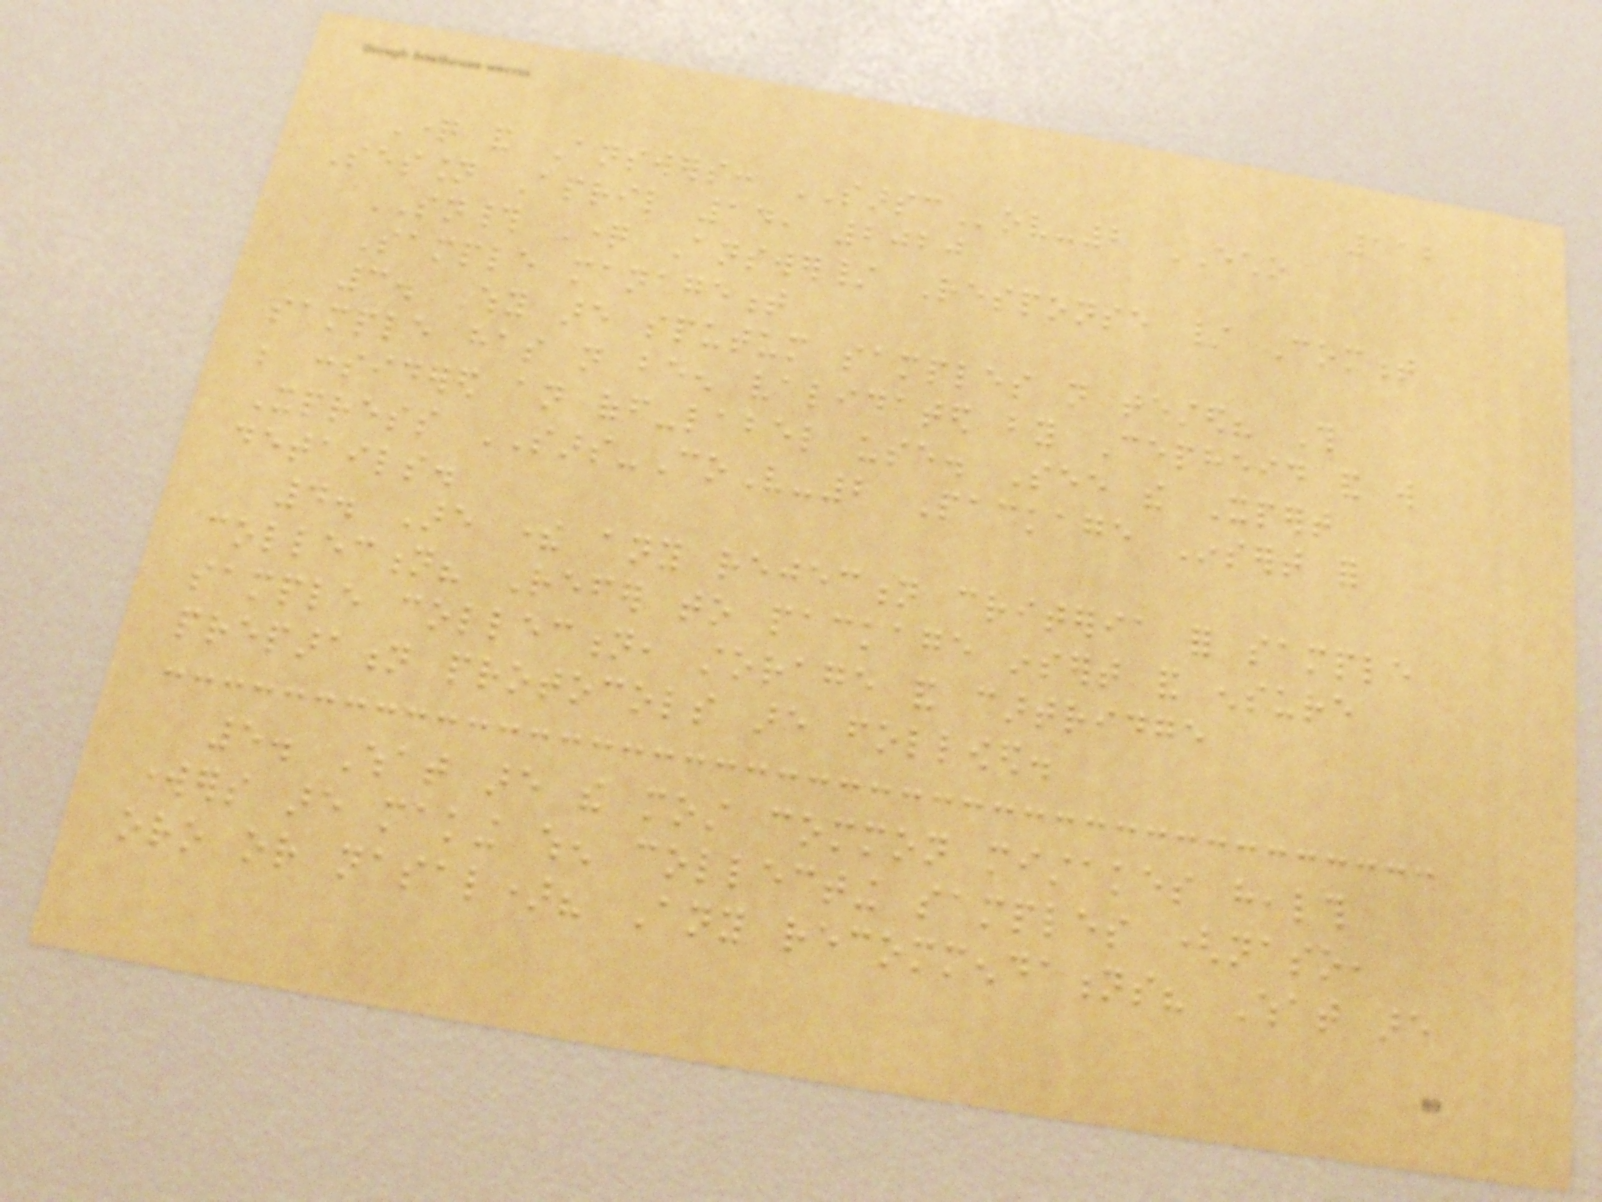112
Question and Answers: SARSCov-2 ECHO
Session April 14, 2020
SN# Question Answer/ Response / Comment
Sample management
3. Why are sputum samples not tested? This
sample has not been validated by Cepheid and will
be considered an off-label use. See the Xpert
Xpress SARS-CoV-2 Package Insert for
details.
4. Are there any rejection criteria for sample
collection? Refer to package insert and ensure
sample collection, storage and cartridge
preparation protocols are followed.
5. What are the most common mistakes health
workers are making when collecting samples (naso,
oro or nasal)? Any recommendations? What are
